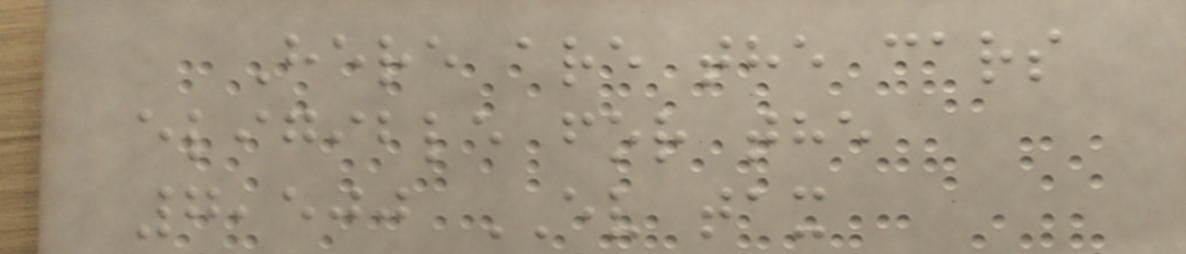Here are the cars
eligible for the
7,500 EV tax
